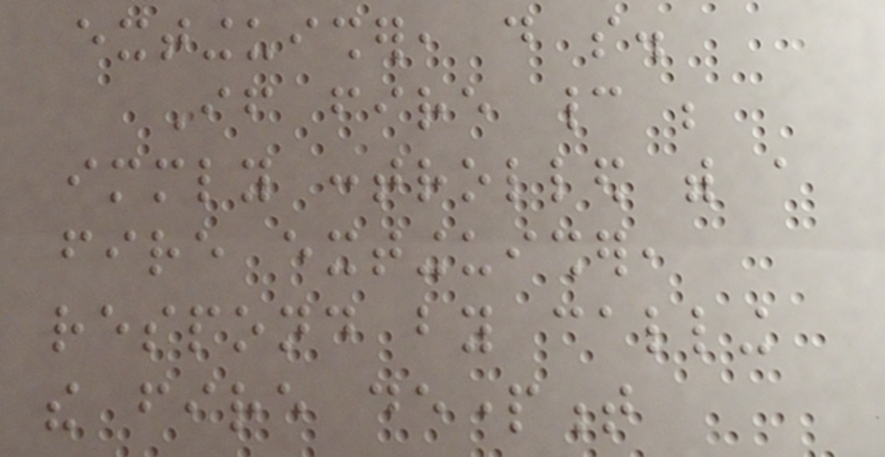extinguisher, do so.
If fire cannot be
immediately controlled with a
fire extinguisher,
respond by calling
the fire department
